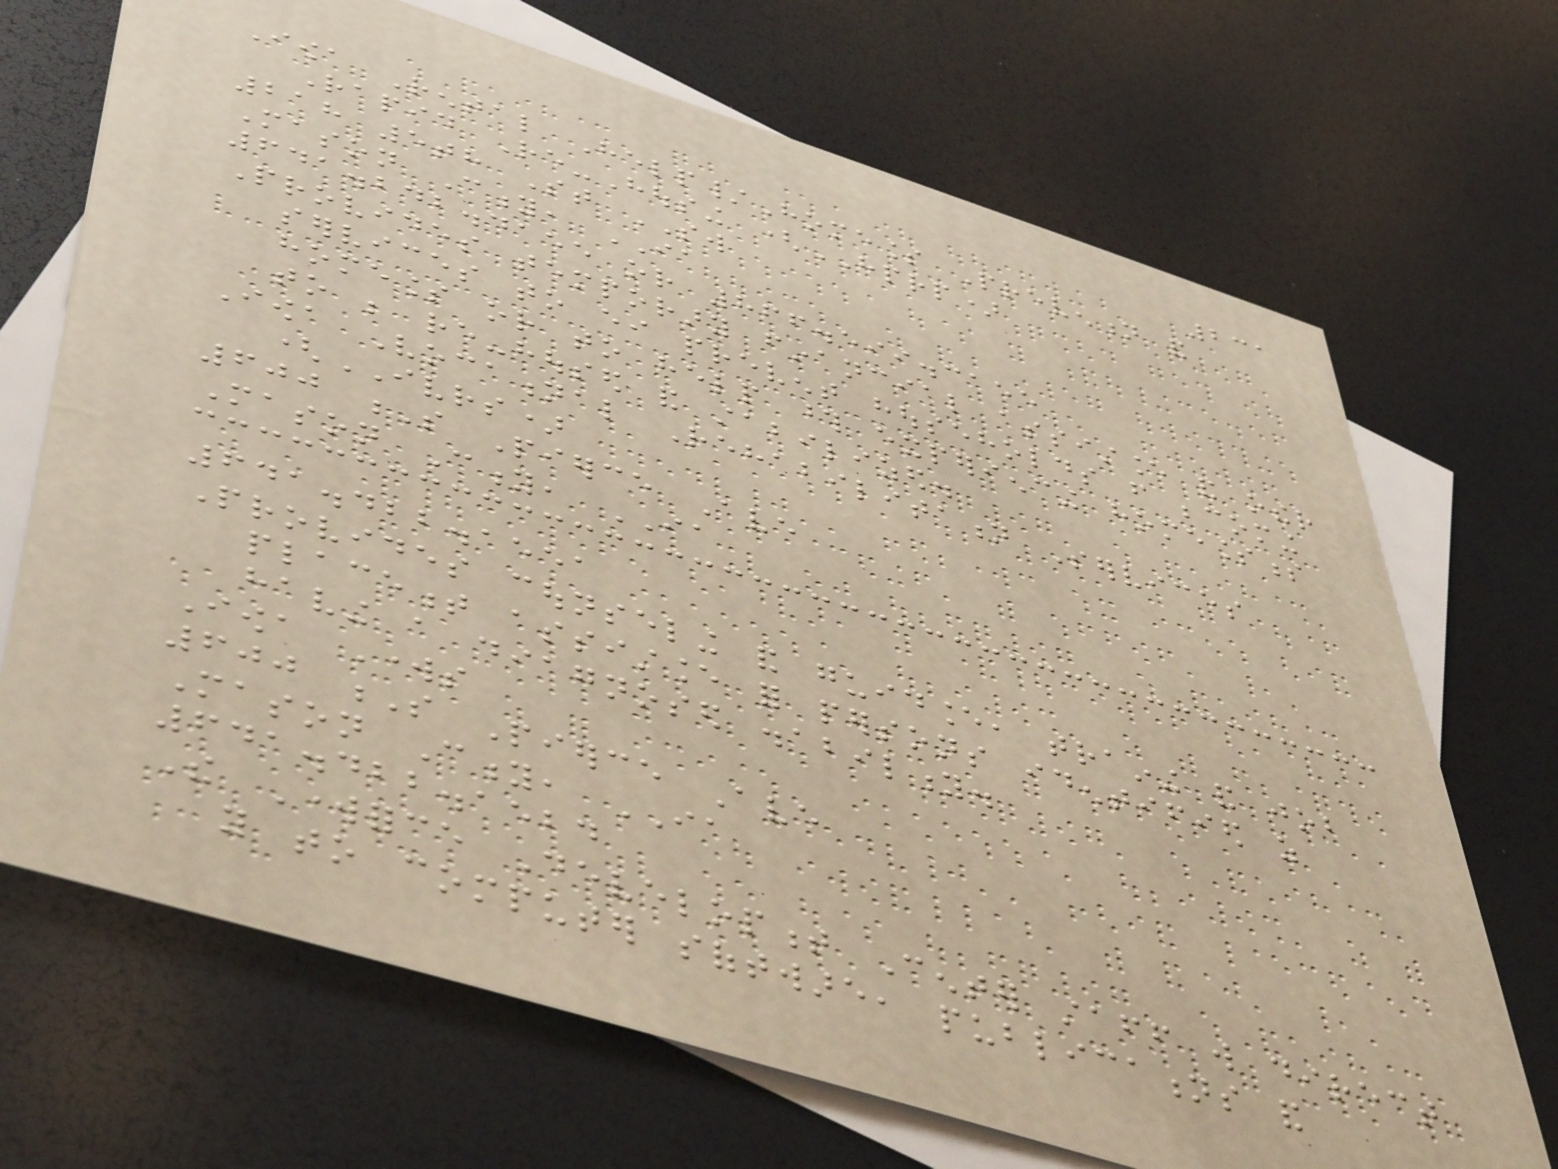231
Iowa Rental Help/Homeless Prevention and
Rapid Re-Housing (HPRP)
218 5th St SW
Mason City, IA
641.242.4155 or 866.599.3155
Provides temporary financial assistance and other
services to either prevent households from becoming
homeless or to help those experiencing homelessness
to be re-housed and stabilized.
Iowa Vocational Rehabilitation Services
(IVRS)
600 S Pierce Ave
Mason City, IA
641.422.1551
Provides counseling and guidance, training and job
placement assistance for persons identified as
having a diagnosed disability.
Iowa Works
600 S Pierce Ave
Mason City, IA
641.422.1524
The Workforce Development Center staff will direct
you to computer software, publications and
